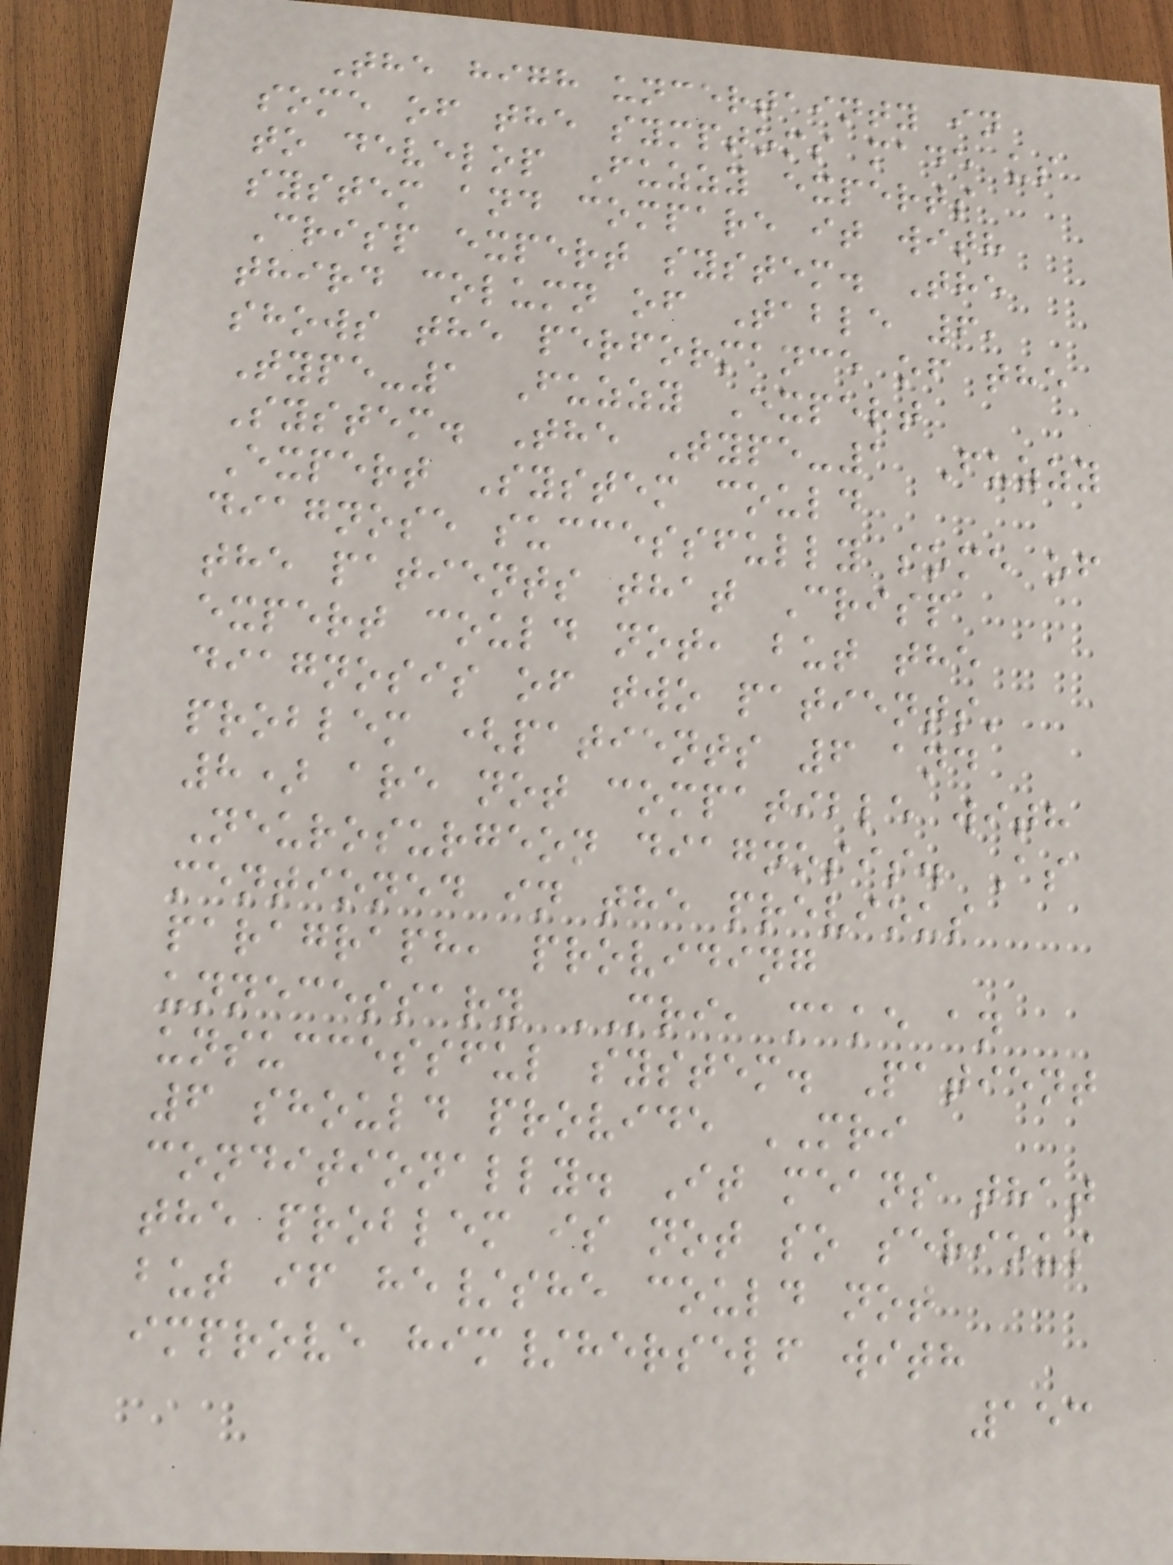The high uncertainty in
some of the symptoms made us
to develop Fuzzy experts
system and compare it with
Crisp expert system. The
third column of Table 6,
shows the performance of the
Type-1 Fuzzy Expert
System. The Type-1 Fuzzy
Expert System could
diagnose successfully some of
the patients that Crisp
expert could not, but the
diagnosis of two patients'
problem (patients 6 and
8) are not compatible with
Neurosurgeon diagnosis. As
mentioned in the previous
paragraph, providing
unnecessary MRI, make an
unsuccessful system. Patient
6 should provide MRI
conditionally. It means that
the problem is not so serious
but if he/she could not
improve him/herself with
153
